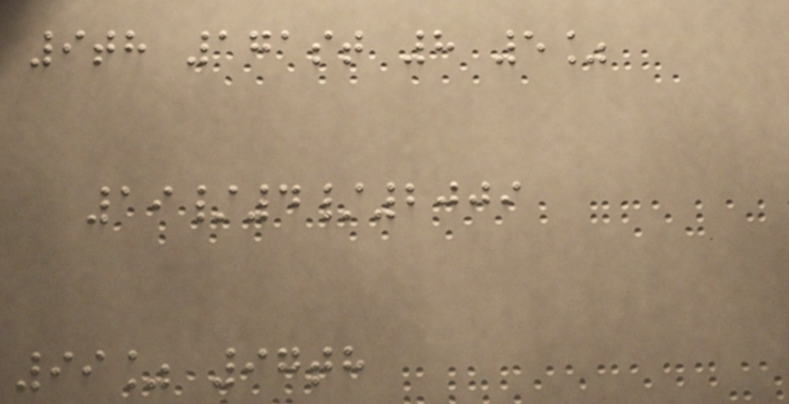9th 171st 8 5%
19/4/2009
99% 97th
